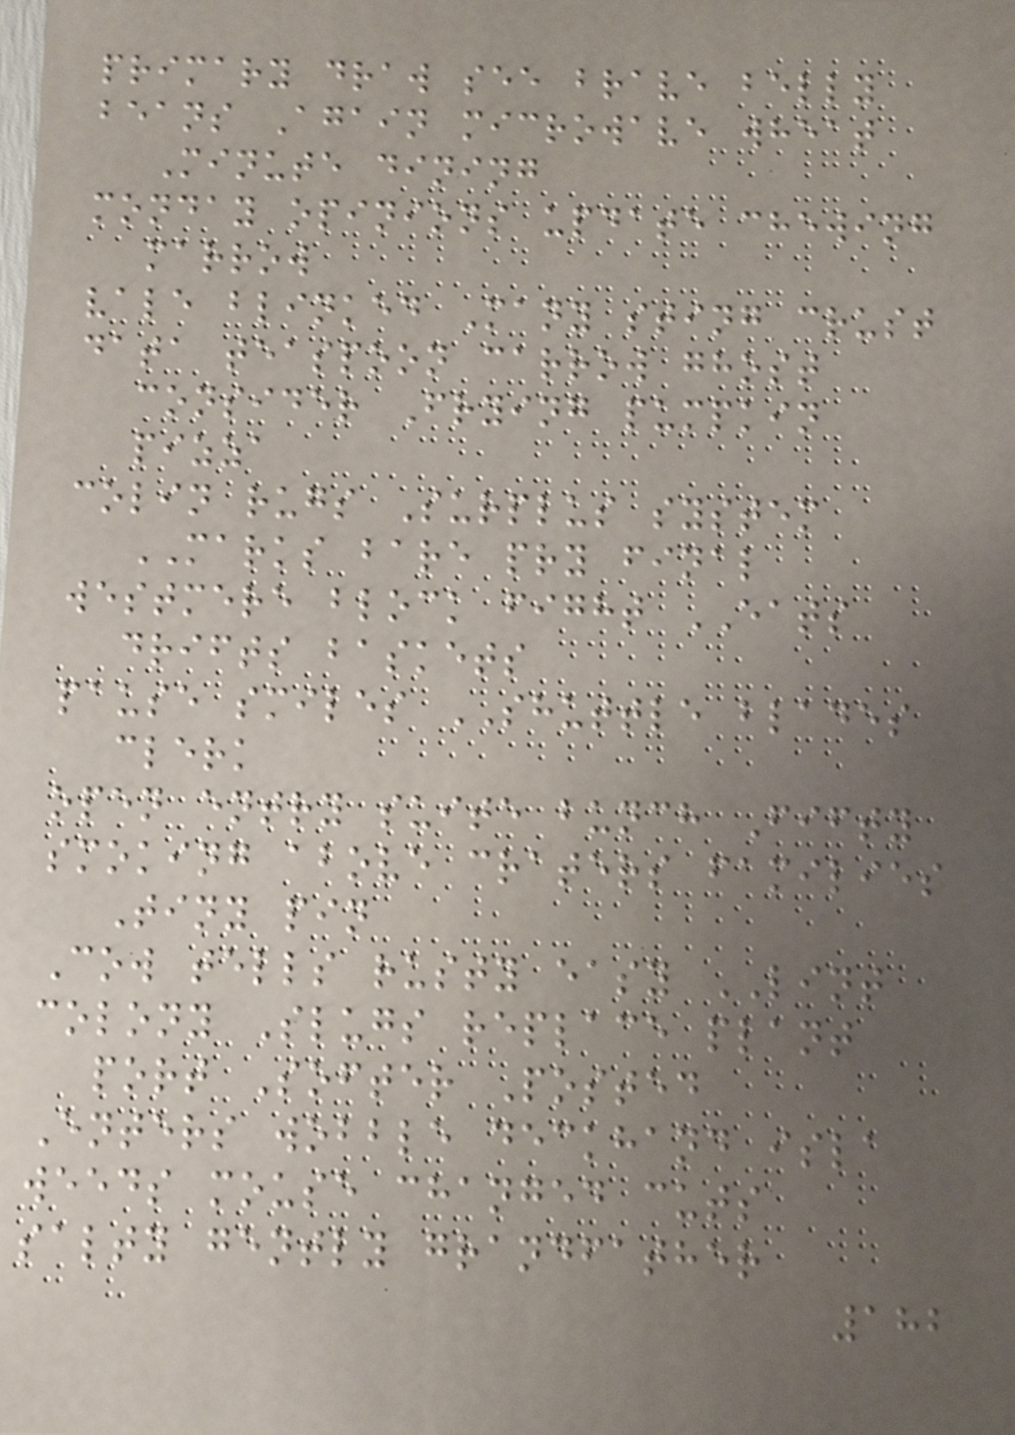primary draw see brave belly
beans Again microwave wheat
Minute dining
monday opinions update chewing
marrow
vale blinked Many sting crust
data teaspoon carrow ghost
consider Frying pumpkin
pizza
colin rugs Surplus system
MARKS bare pry final
westmere block fight EATS
drifts baskets
pause smiles SHUTTLE blades
clerk
open entry suite bunch Fifty
smoking above craters families
Tiny pin
Cow tells rusty easy LINT
colony Slugs replace plant
port Softer Posted
Enters wobble deckhand isla
weeds mouse changed cuts
salty gently grandfather
182
